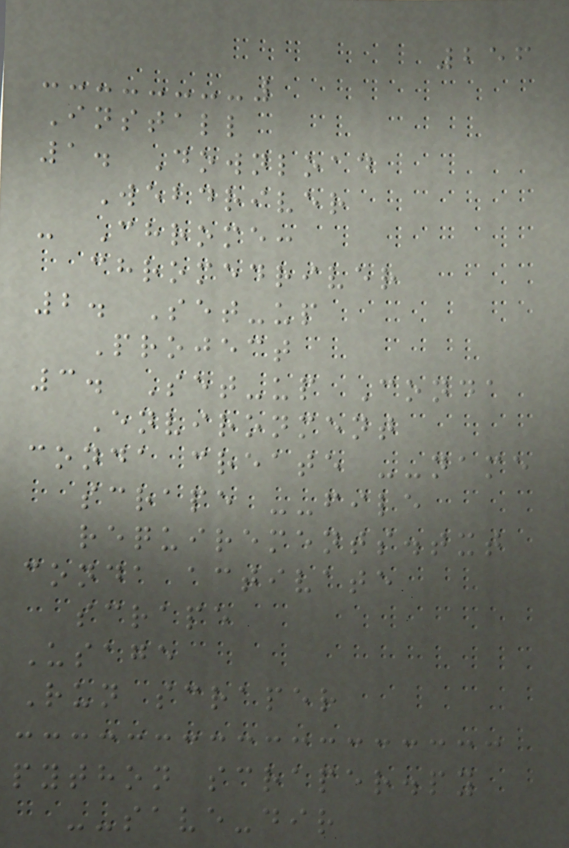256
Install
1. Download
Webdriver
- Chrome:
chromedriver
2. Set-up
Project
3. Set-up Conda
Environment
conda create --name
scrape --file
requirements.txt
conda activate
scrape
Usage
Run scraper
python scraper.py
--save-dir
